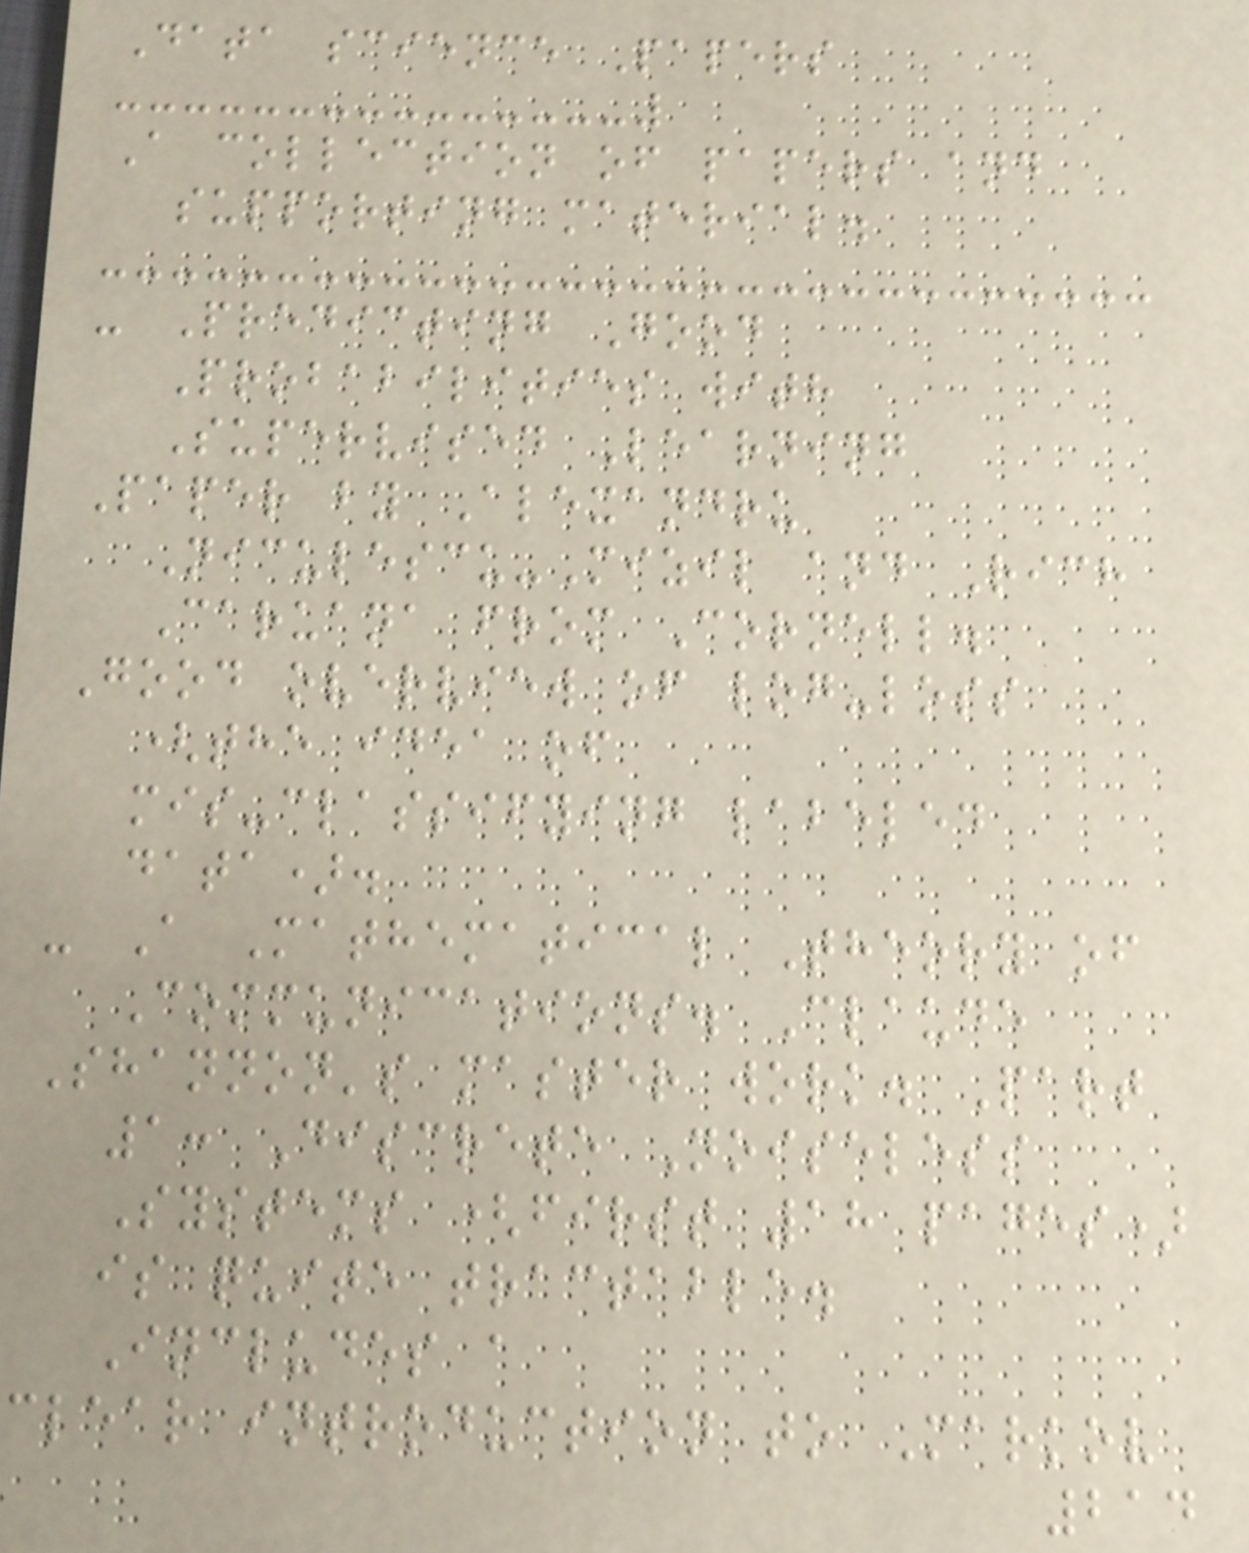Data science Papers
A collection of papers and
supporting material.
- Predicting Good
Probabilities with
Supervised Learning
Paper by Alexandru
Niculescu-Mizil and Rich
Caruana from Cornell.
Good overview of log-loss
(the idea of
mis-classifying labeled
data).
- A Mathematical Theory of
Communications. Claude
Shannon's master work. Part
1: Discrete Noiseless
Systems (first 18 pages)
is quite tractable.
Includes a
clear introduction to Markov
214
